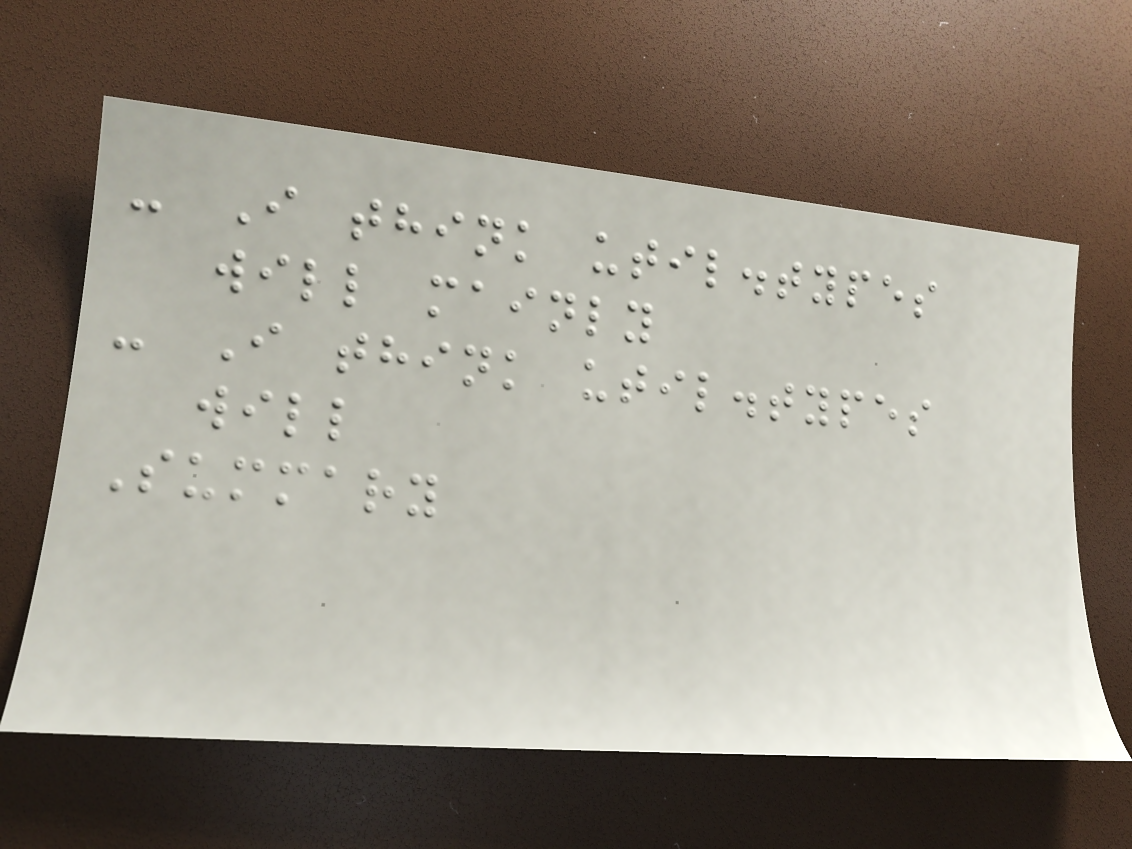- I think util.types
will mainly
- I think util.types
will
Summary
